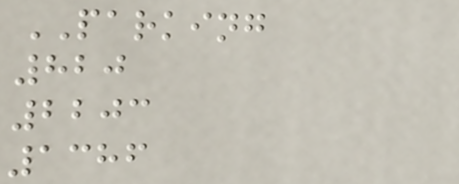PARKING
820
2203
1386
